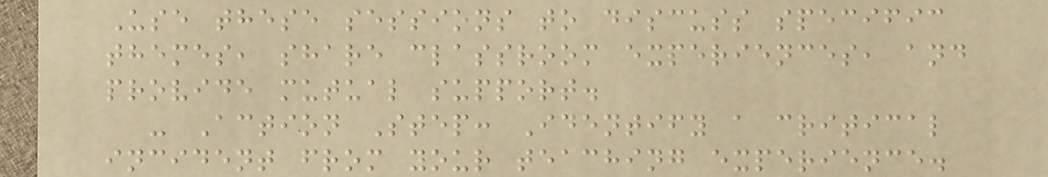Use these sessions to discuss specific
themes, share classroom experiences, and
provide mutual support.
- Action Step: Identify a critical
incident from your teaching experience.
